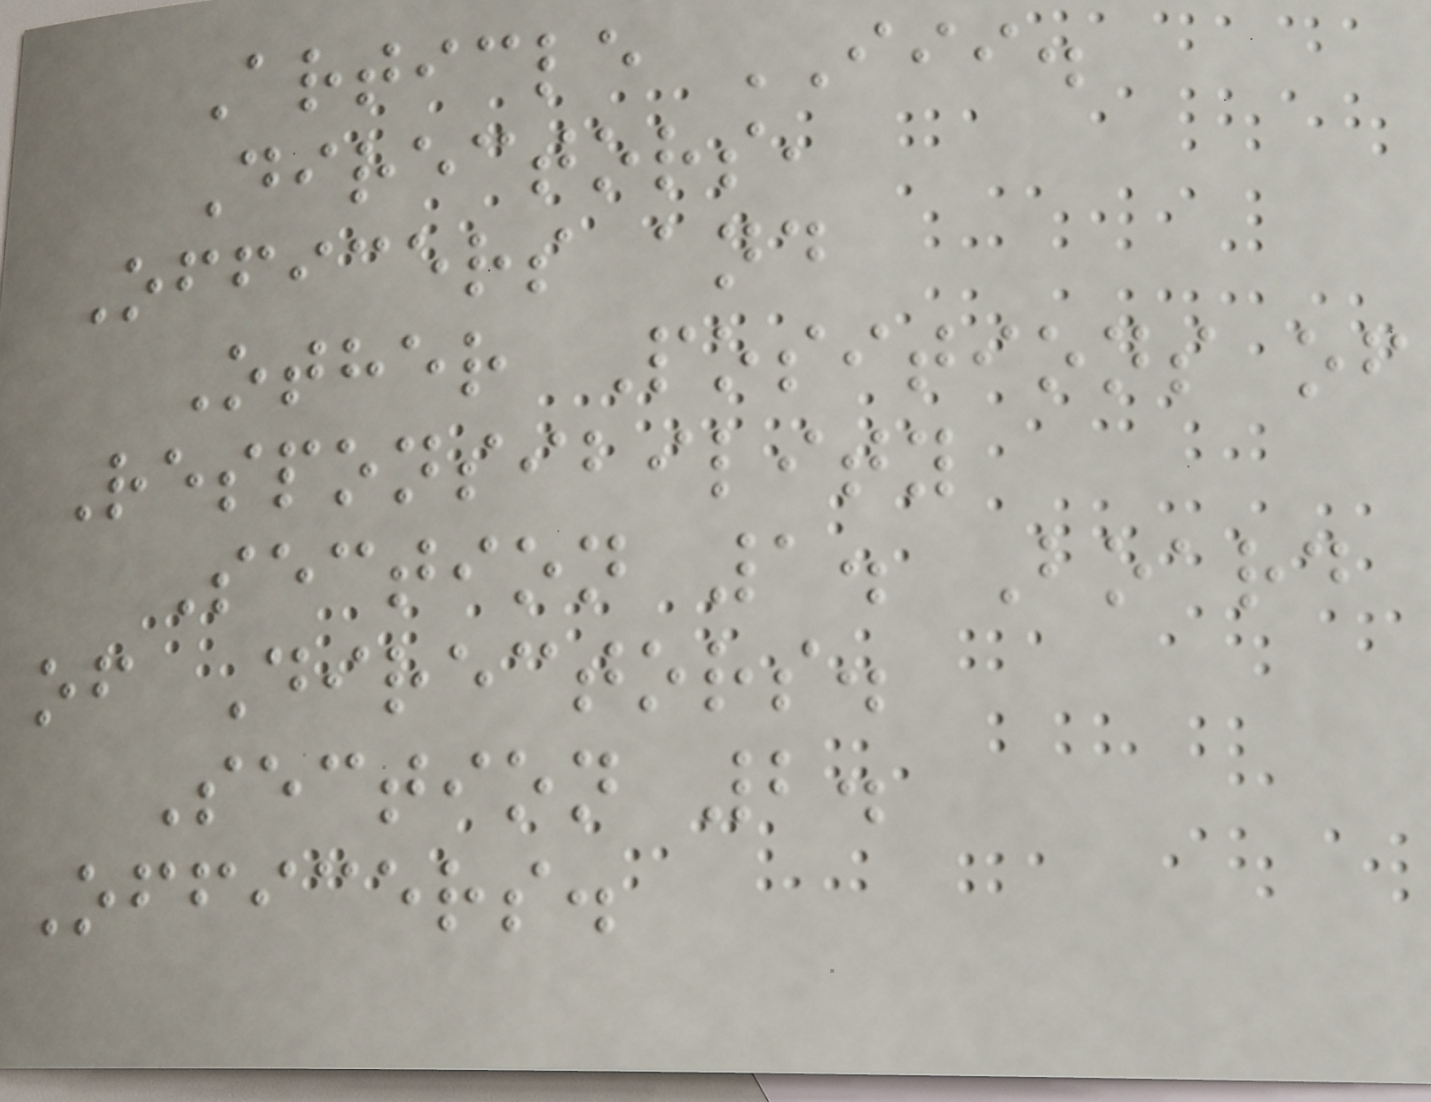Article III.
Directors,
Officers and
Other Positions of
Responsibility
Section 1. Board
of Directors.
Section 2.
Officers.
